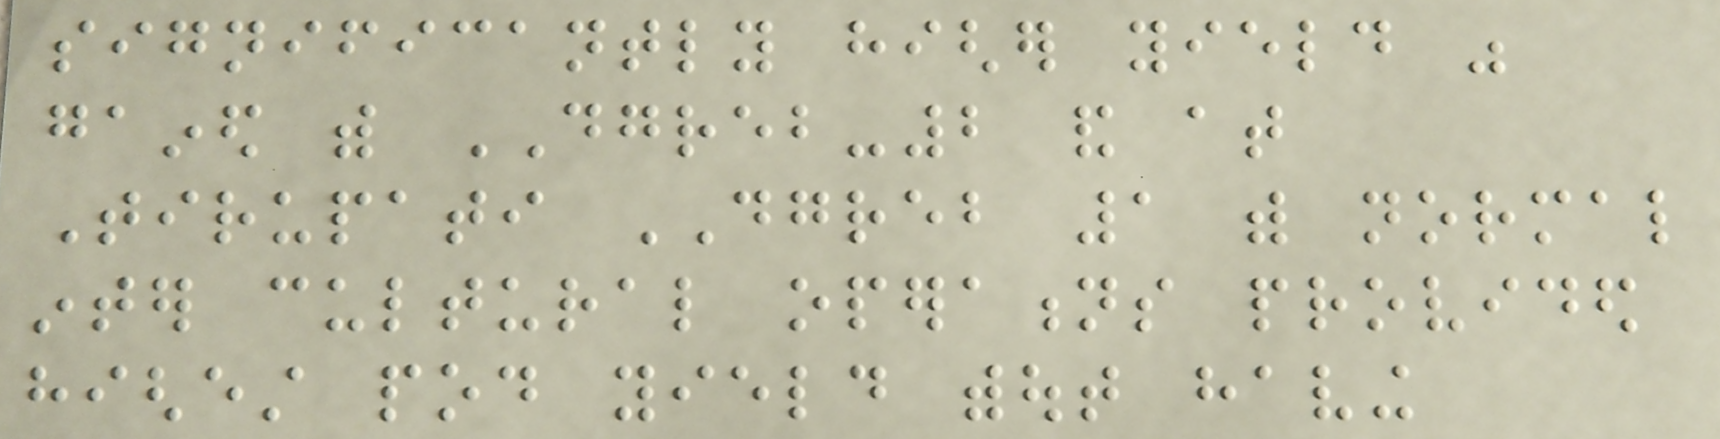significantly higher yield was
gained with DGREB-2 and at
Tirupati DGREB 1 with normal
inter cultural operations provided
highest pod yield without having
